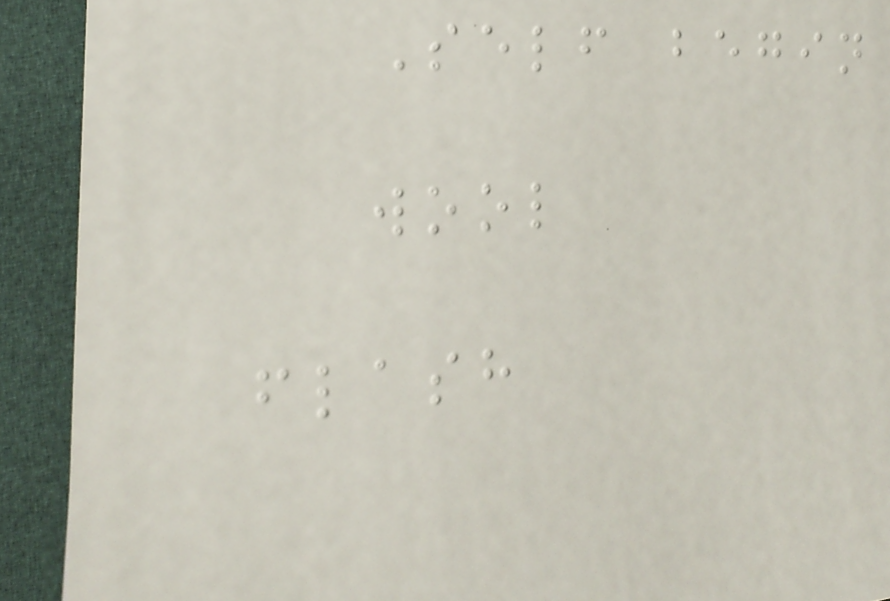Self begin
wool
flash
